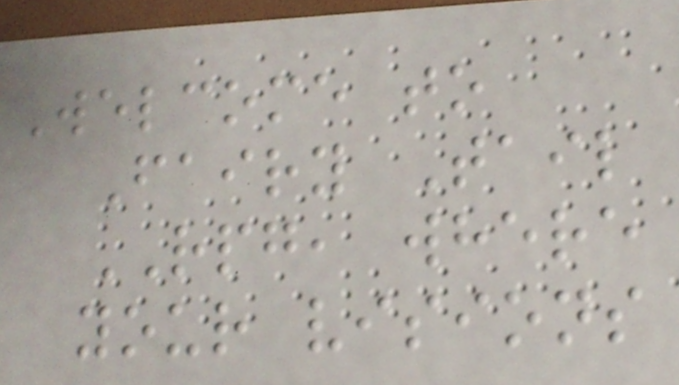Welcome to
Fairy Tail
RPG, where
your visions
